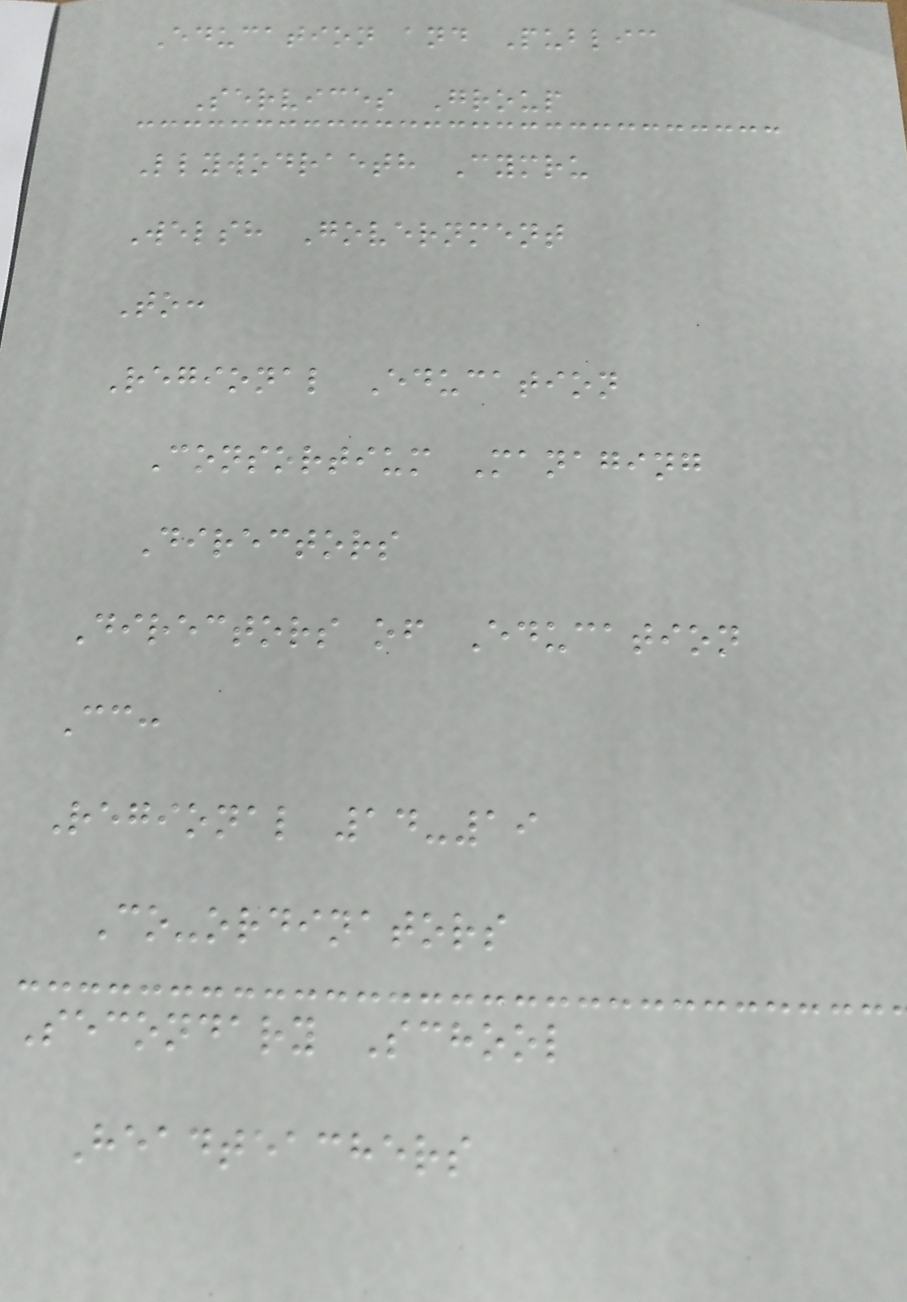Education and Public
Services Group
Llywodraeth Cymru
Welsh Government
To:
Regional Education
Consortium Managing
Directors
Directors of Education
Cc:
Regional 14-19
Co-ordinators
Secondary School
Headteachers
